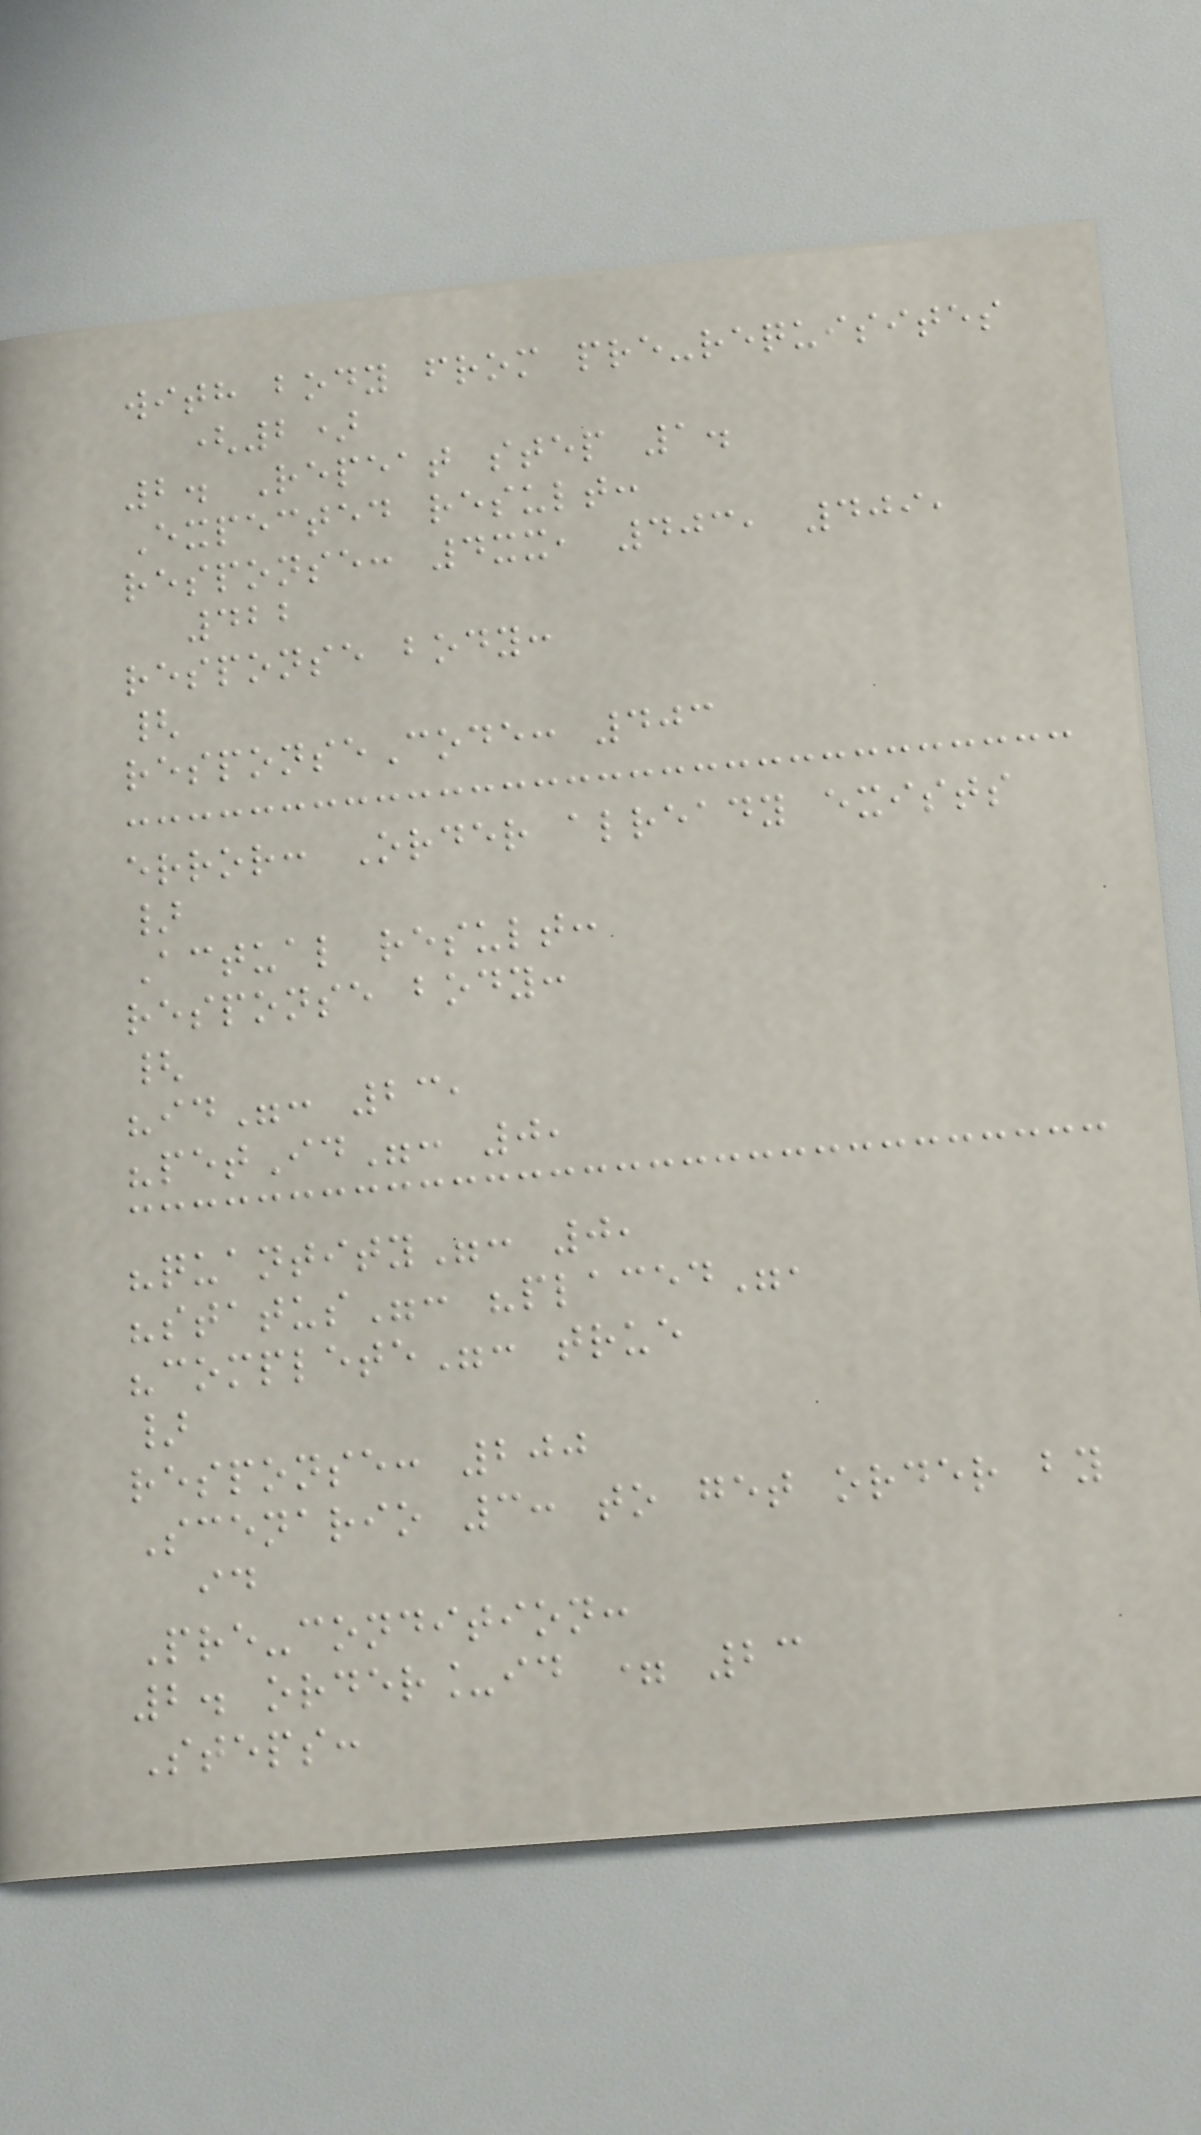with body from pre-requisites
(2)
2. Repeat step 1.
Expected result:
response: 4xx, 403, 409,
422
response body:
{
responseCode: 403
error: Order already exists
}
Actual result:
response body:
{
"id": 23,
"petId": 0,
"quantity": 0,
"status": "placed",
"complete": true
}
response: 200
Scenario 3: to get order by
id
Pre-condition:
2. order_id = 23
Steps:
